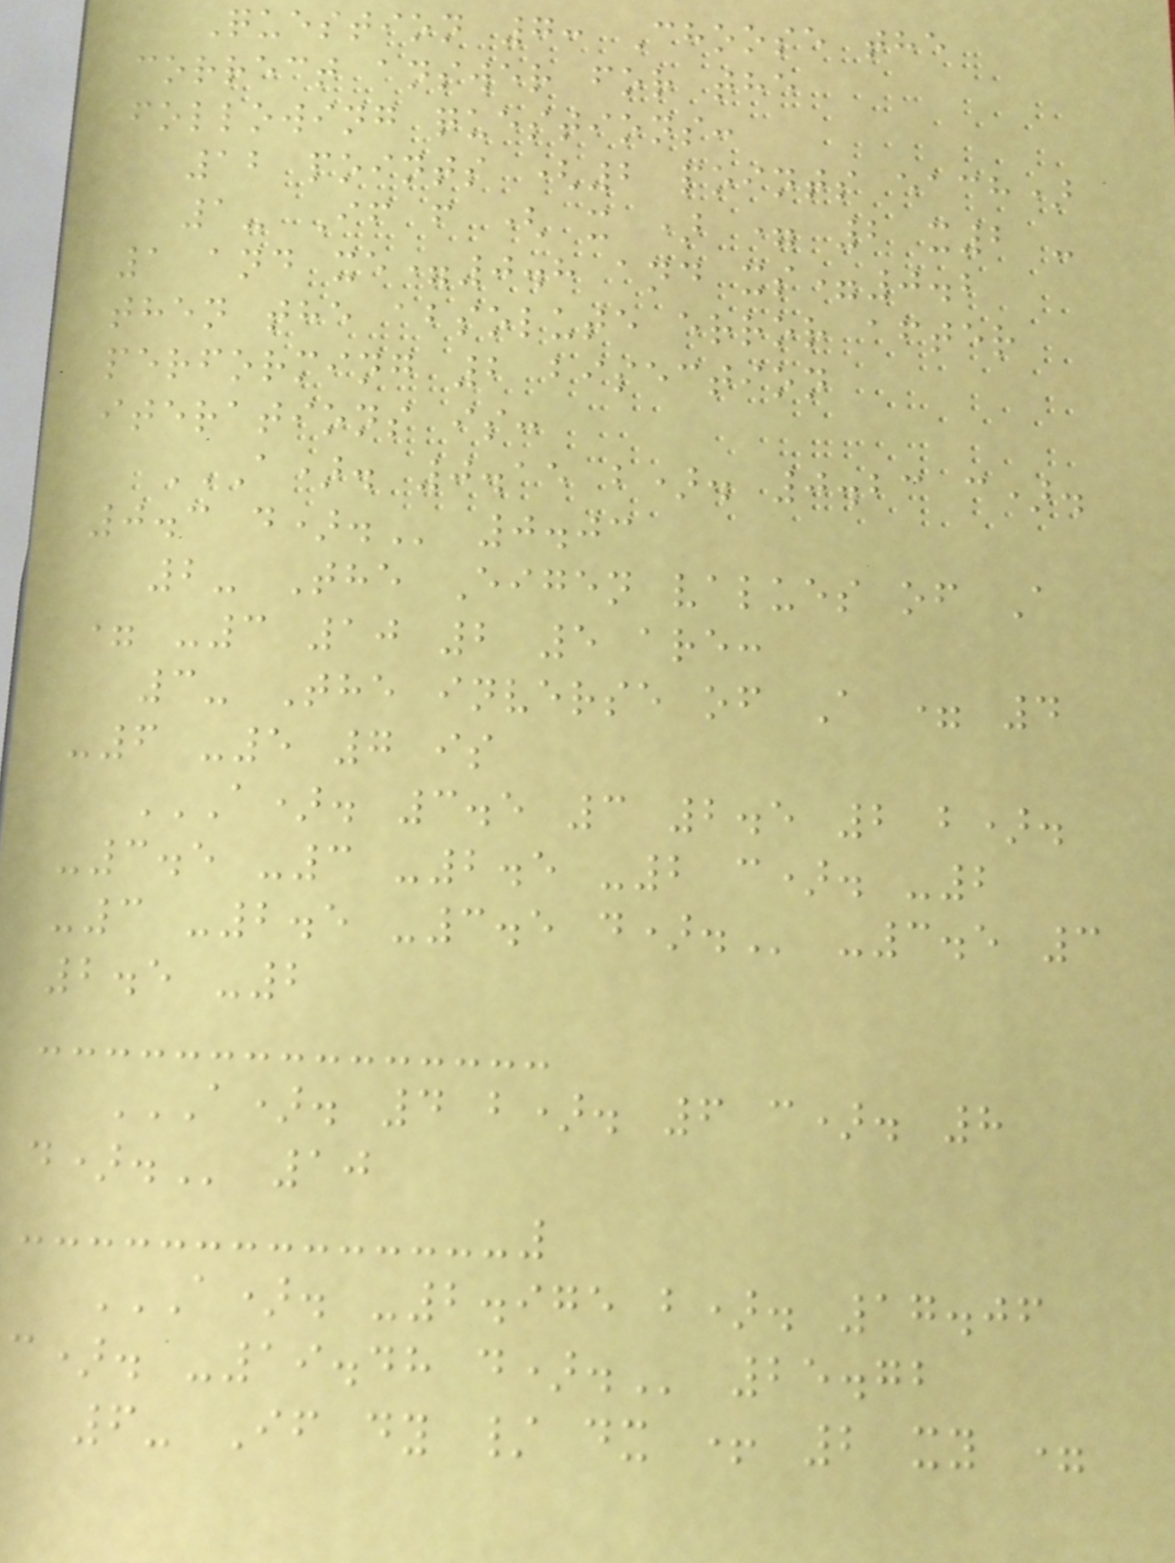Question 7: Choose the
correct answer for the
following questions:
12 points (2 points each)
1- If f ( x ) = 2 x2 -
1 and xe=0.8 and xs=0.2
then the absolute error after
performing 2 bisection
iterations is:
A). 0.15 B). 0.23 C).
0.3 D). 0.03
2- The Eigen values of A
= -3 10 2 5 are:
3- The inverse of A = 4
-6 -5 7 is
A). 3.5 3 2.5 2 B).
-3.5 -3 -2.5 -2 C). -2
-3 -2.5 -3.5 D). -3.5 3
2.5 -2
A). 4 B). 6 C). 8
D). 10
A). -2.975 B). 17.06
C). -19.48 D). 25.72
6- If dy / dx + 2 xy =
